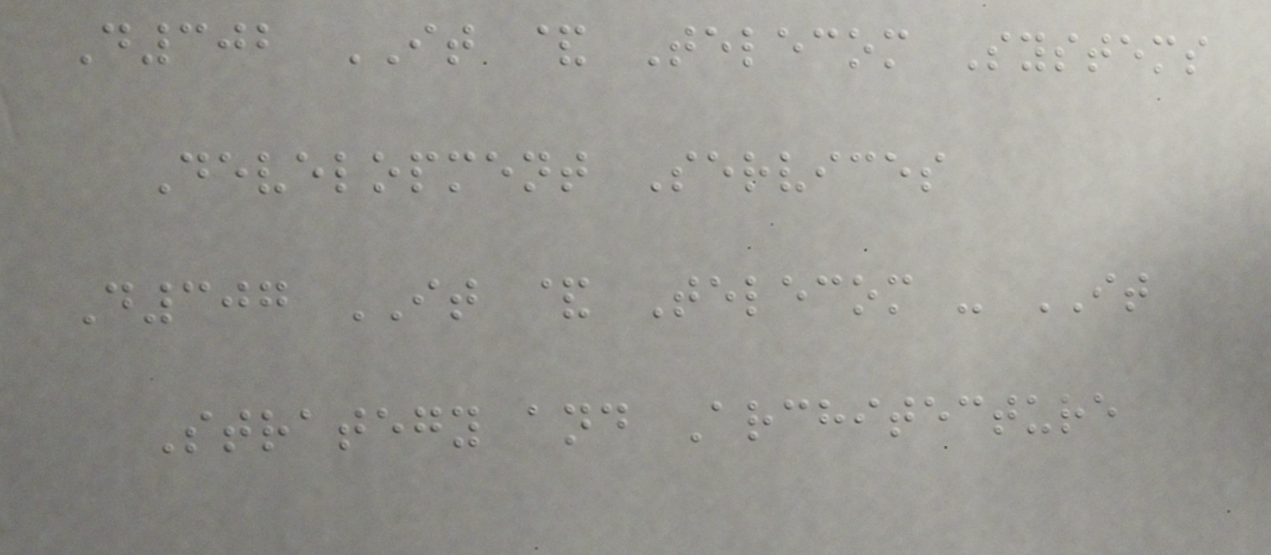D302 IT & Telecom Systems
Development Services
D307 IT & Telecom - IT
Strategy and Architecture
